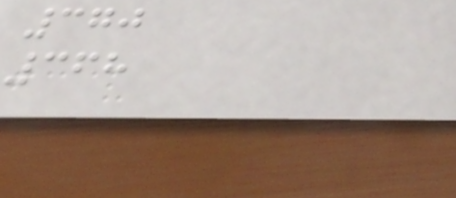370
368
